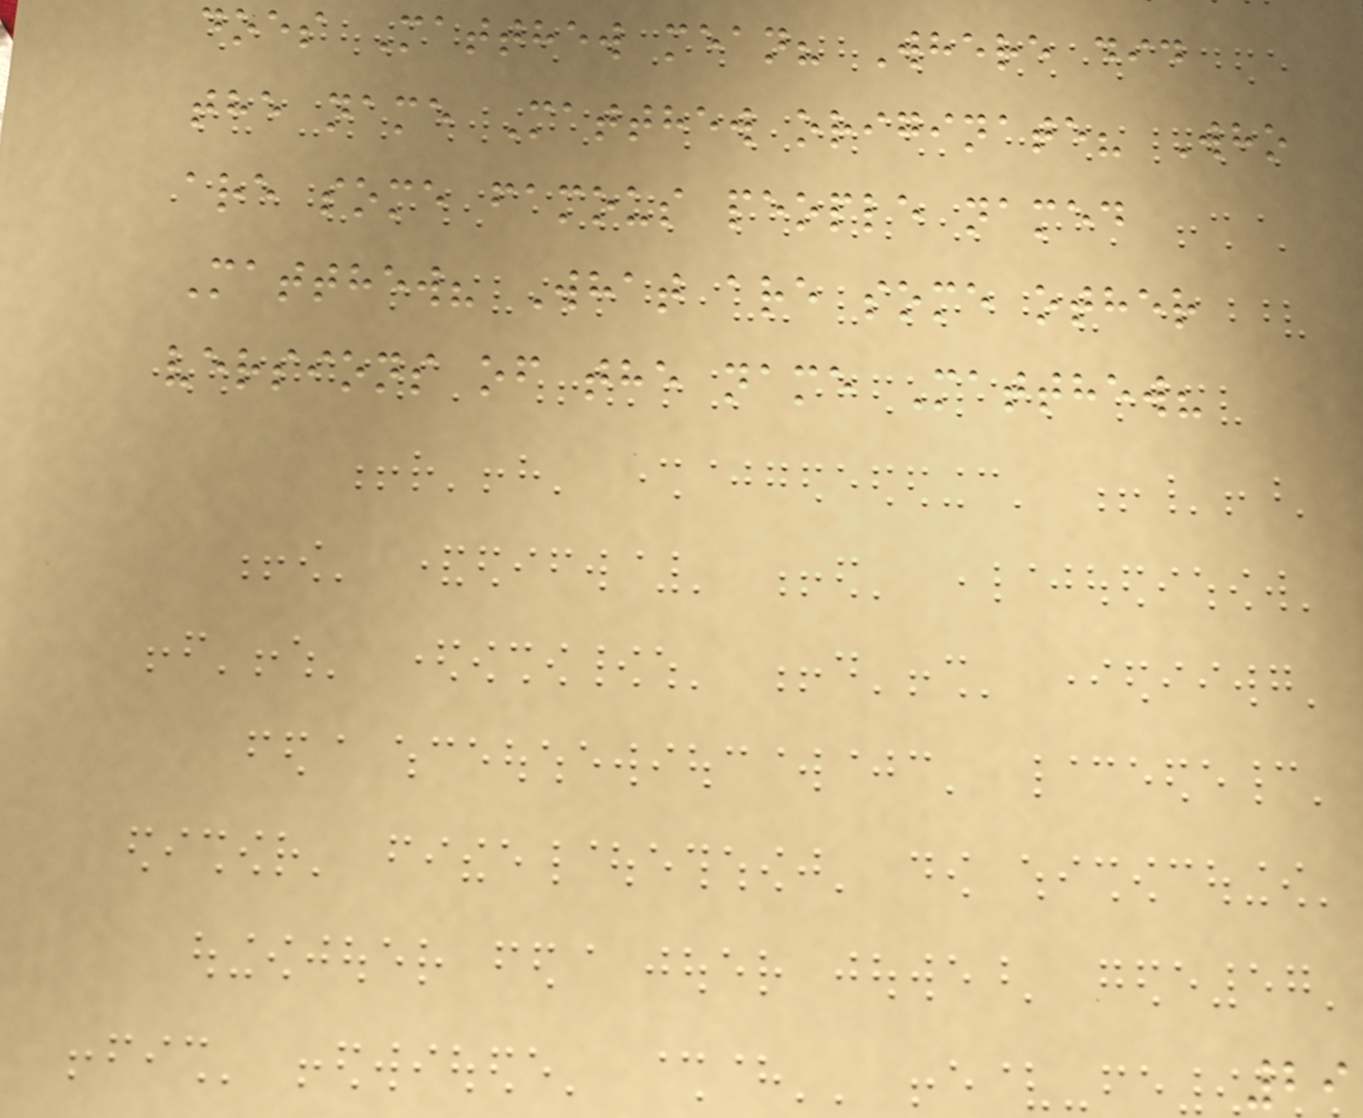does Matthew mean? Where did
the name Matthew originate? Who
are some famous people named
Matthew? What are some other
versions of the name Matthew?
29
